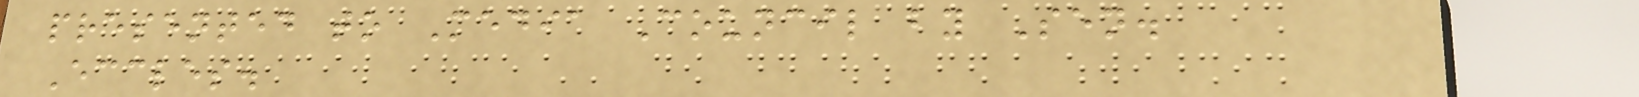presented to Media Council by Sen.
Eccles.
